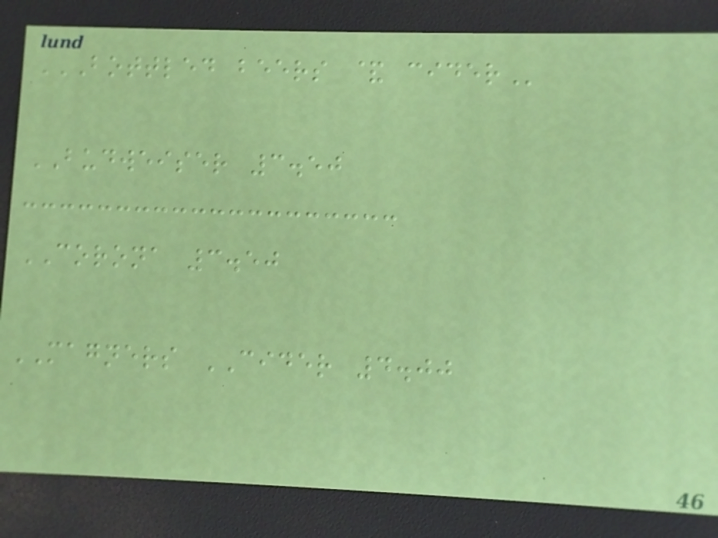BOTTLED BEERS & CIDER
BUDWEISER 3.50
CORONA 3.50
MAGNERS CIDER 4.00
